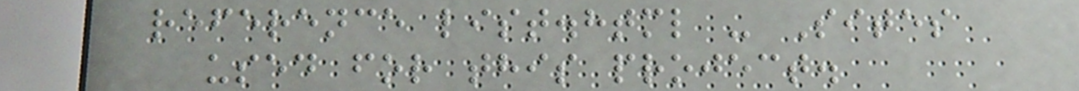reference list.html - Sites
used for this project.
